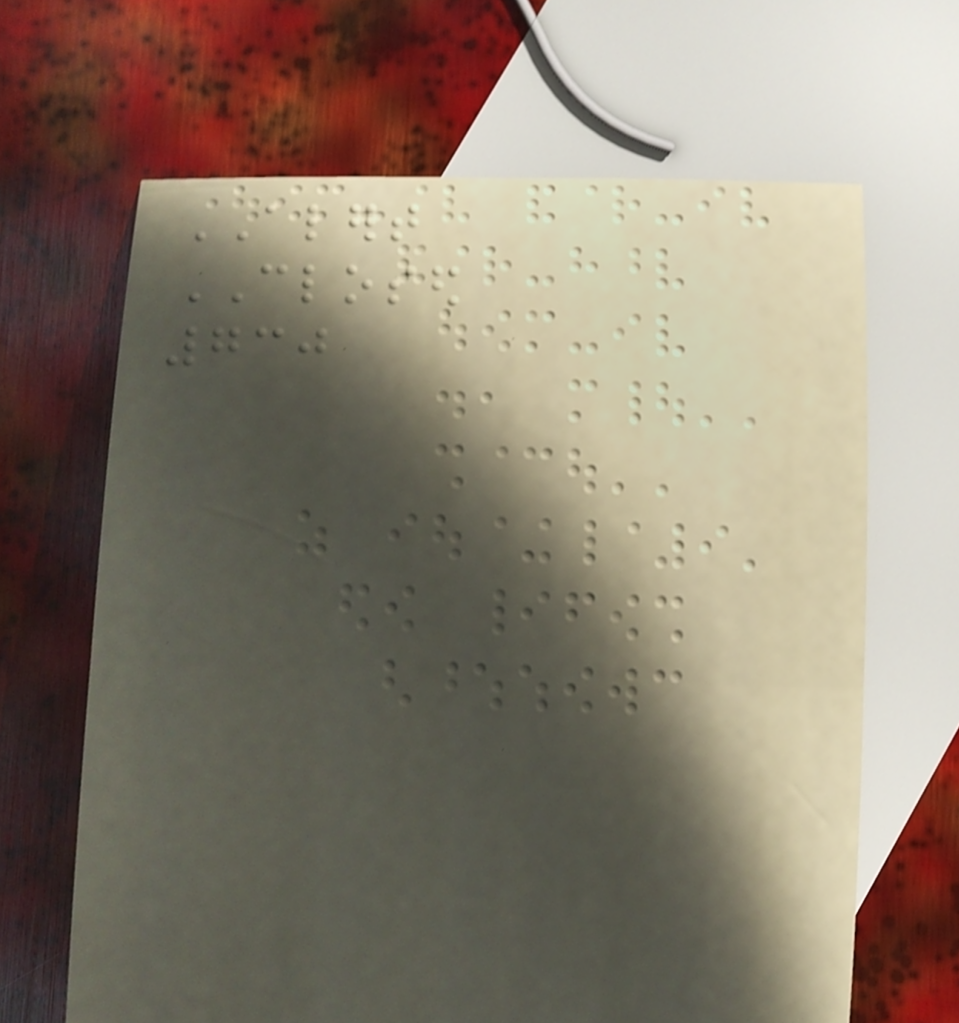ALERT
CLOSED
730
